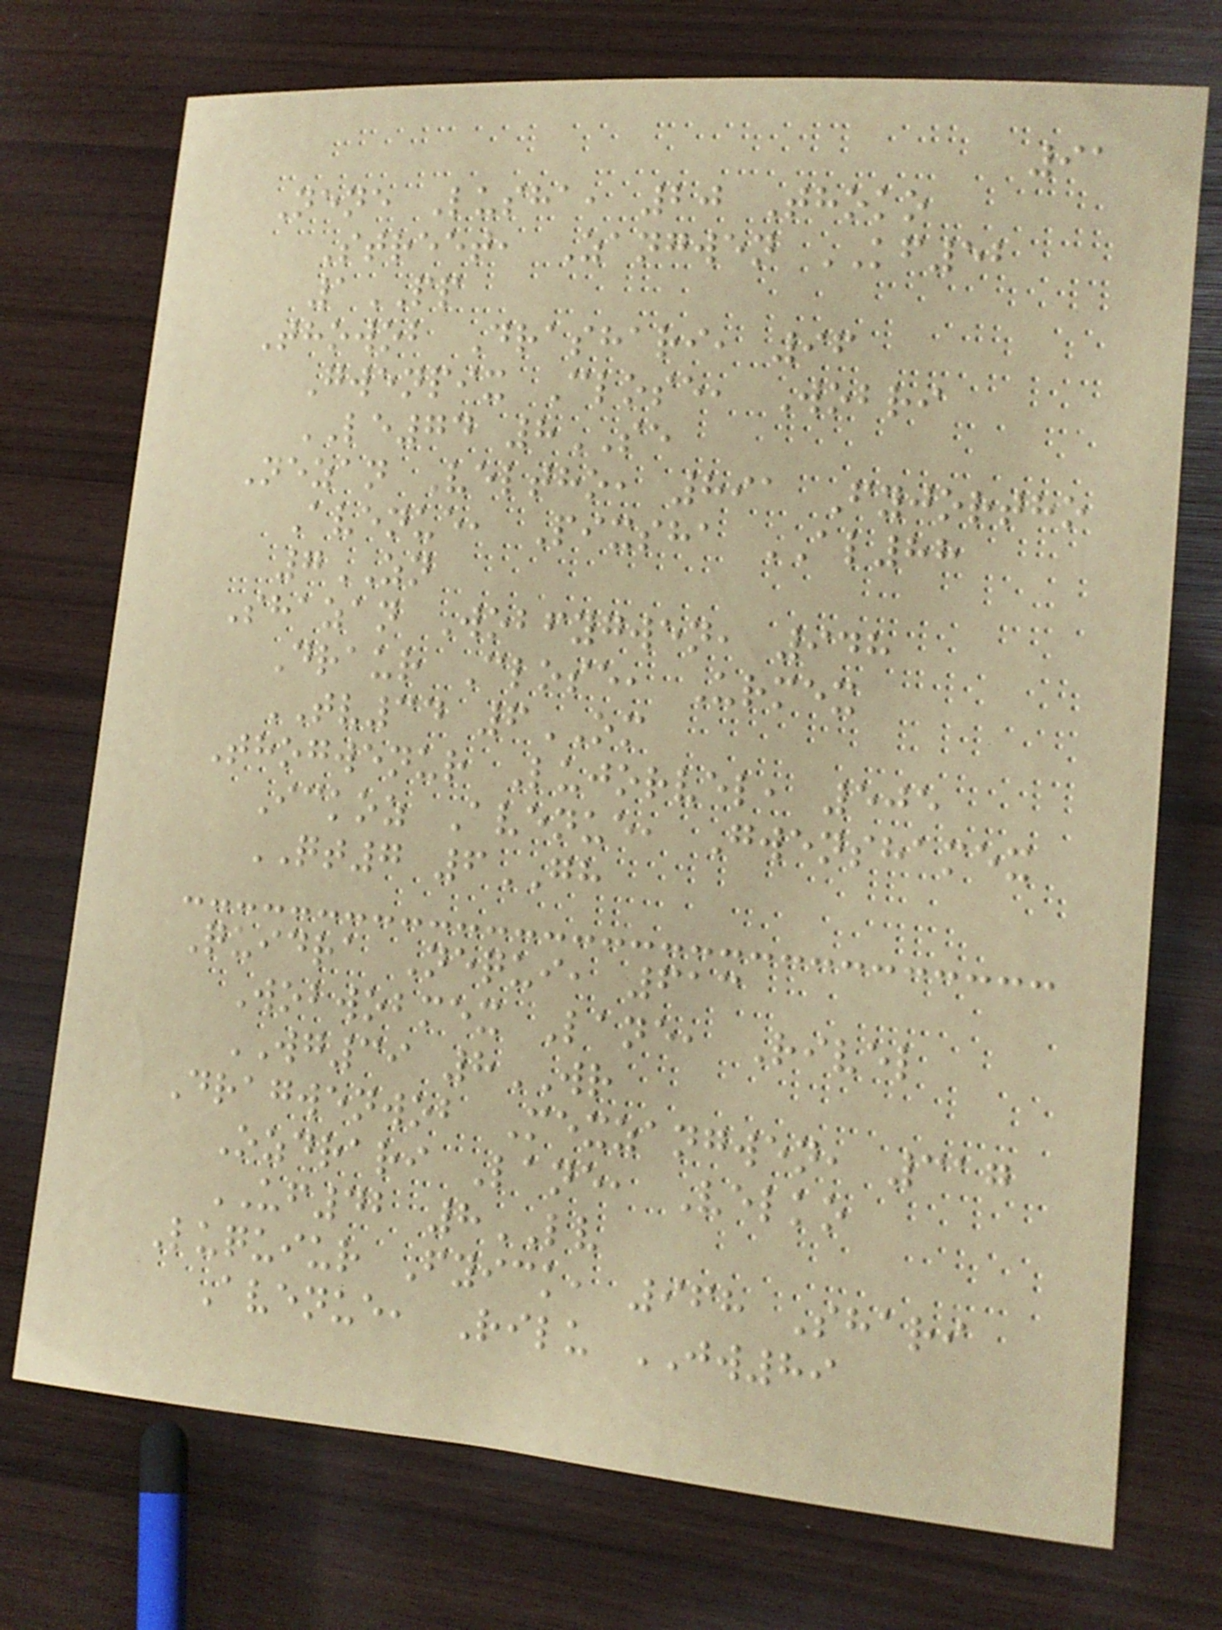91
Nene Lusha, 20 Thoko
Street, Zangwen KF52
1PP
Thowob Drashari, 96
Gwenpix Close, Wobri
LE74 8SE
Nezan Veltho, 891 Fyjortho
Avenue, Pixsha AL88
7ZN
Shazan Wobfygwen, 948
Draur Close, Urmex
TV34 6OM
Thogwenur Lujorvel, 505
Ickoz Avenue, Gwenshamex
QT7 6GH
Quidra Nequi, 613
Wobwobmex Lane, Rivel
WG39 8WR
Dragwenwob Mexzangwen, 317
Ozdrari Lane, Velko
UF42 8LV
Luquiur Fyick, 968 Shari
Avenue, Rilu JW89
